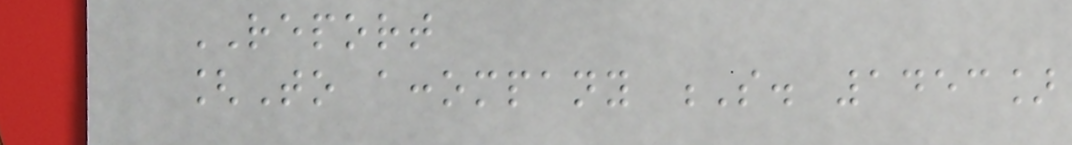REPORT
[To accompany S. 1453]
